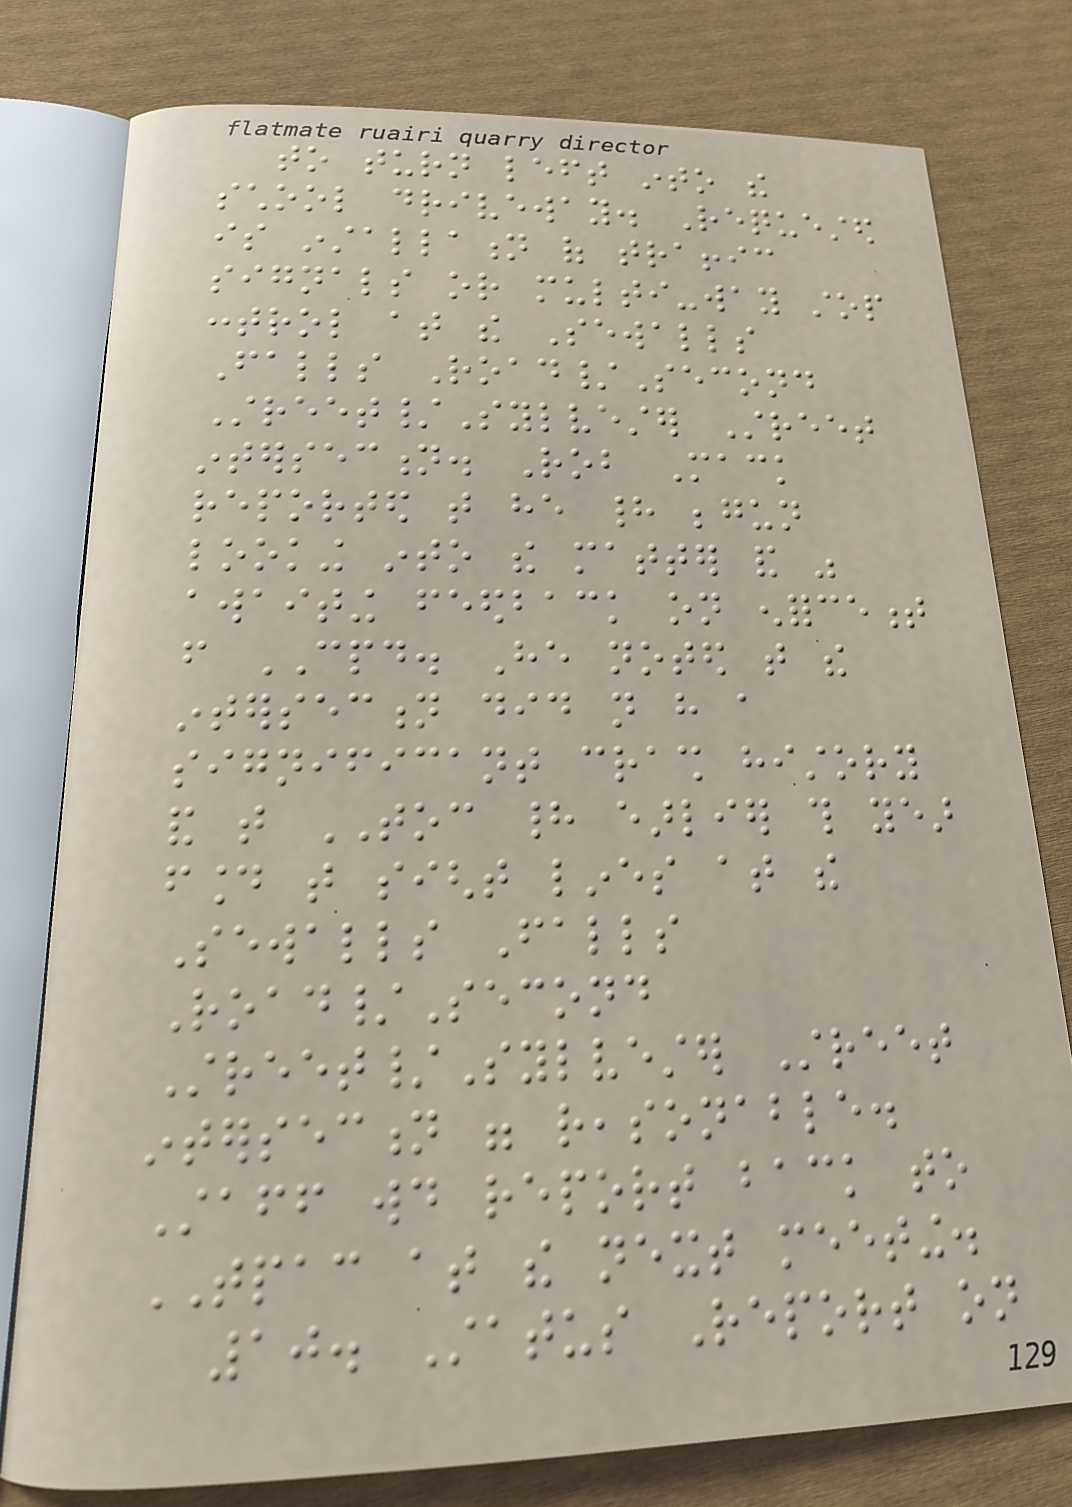to turn left into the
school driveway. Requested
is installation of traffic
signals or multi-way stop
control at the Sewalls
Falls Road/Second
Street/Sylvester Street
intersection. Rob Mack
reported that he had begun
looking into the matter and was
awaiting feedback on enforcement
from CPD. He noted that the
intersection did not have a
significant crash history
and that TOC had earlier this year
found that sight lines at the
Sewalls Falls
Road/Second
Street/Sylvester Street
intersection were reasonable.
Staff would report back to
TPAC at the next meeting.
10. Status Report on
